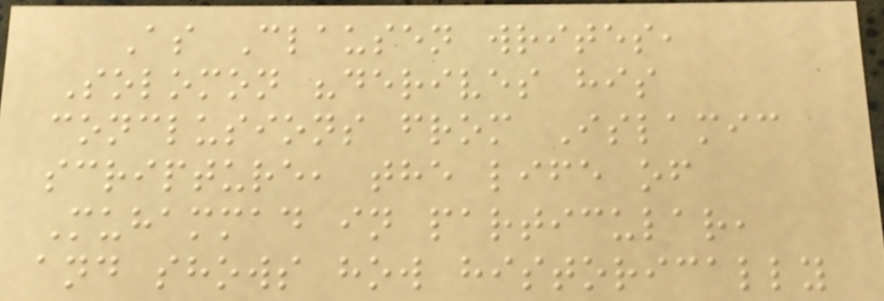As Clausen writes,
Solomon "derives his
conclusions from Islamic
scripture, the life of
Muhammad in particular,
and shows how historically
